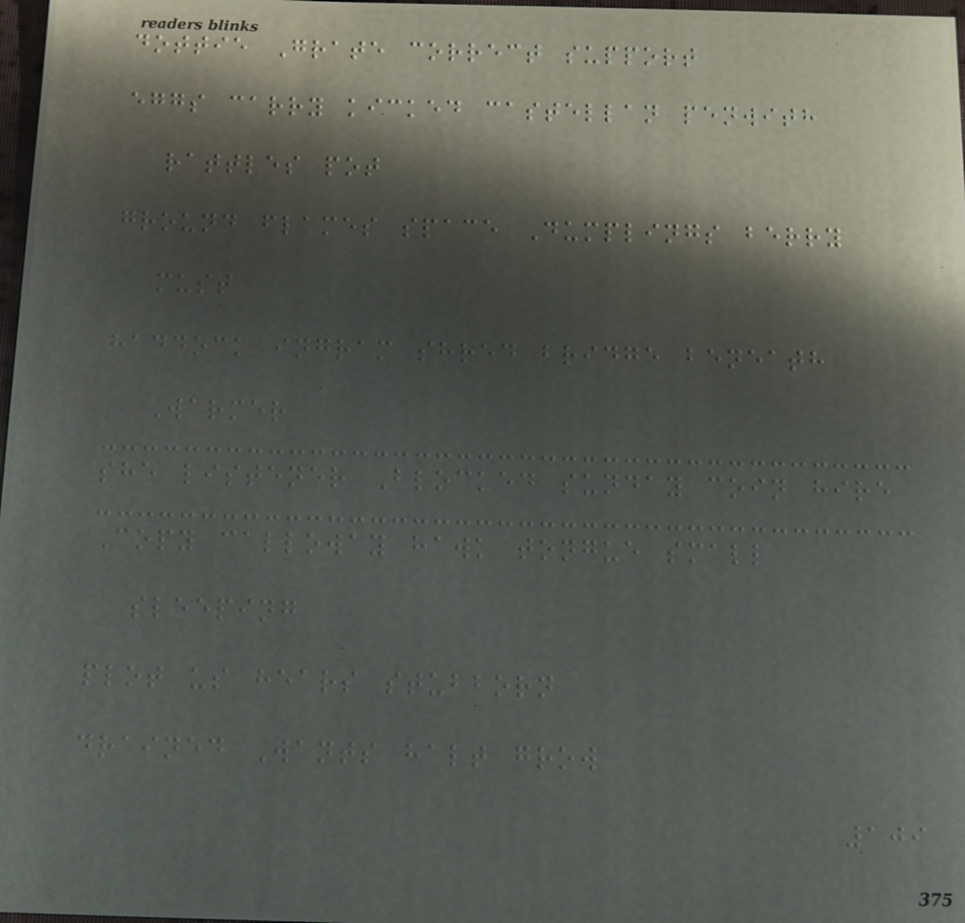dottie Grate correct support
eggs carry kicked castellan penwith
rattles pot
ground flames space Dumplings berry
must
haddock ingram shred bridge beneath
Warmer
she listener Blocked sunday coin hire
Copy calloway hawk tongue small
sleeping
plot us hears stubborn
drained Wants halt grow
109
